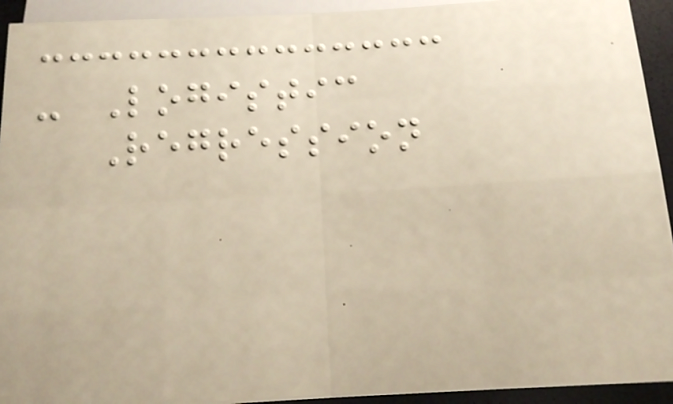- Logistic
Regression
